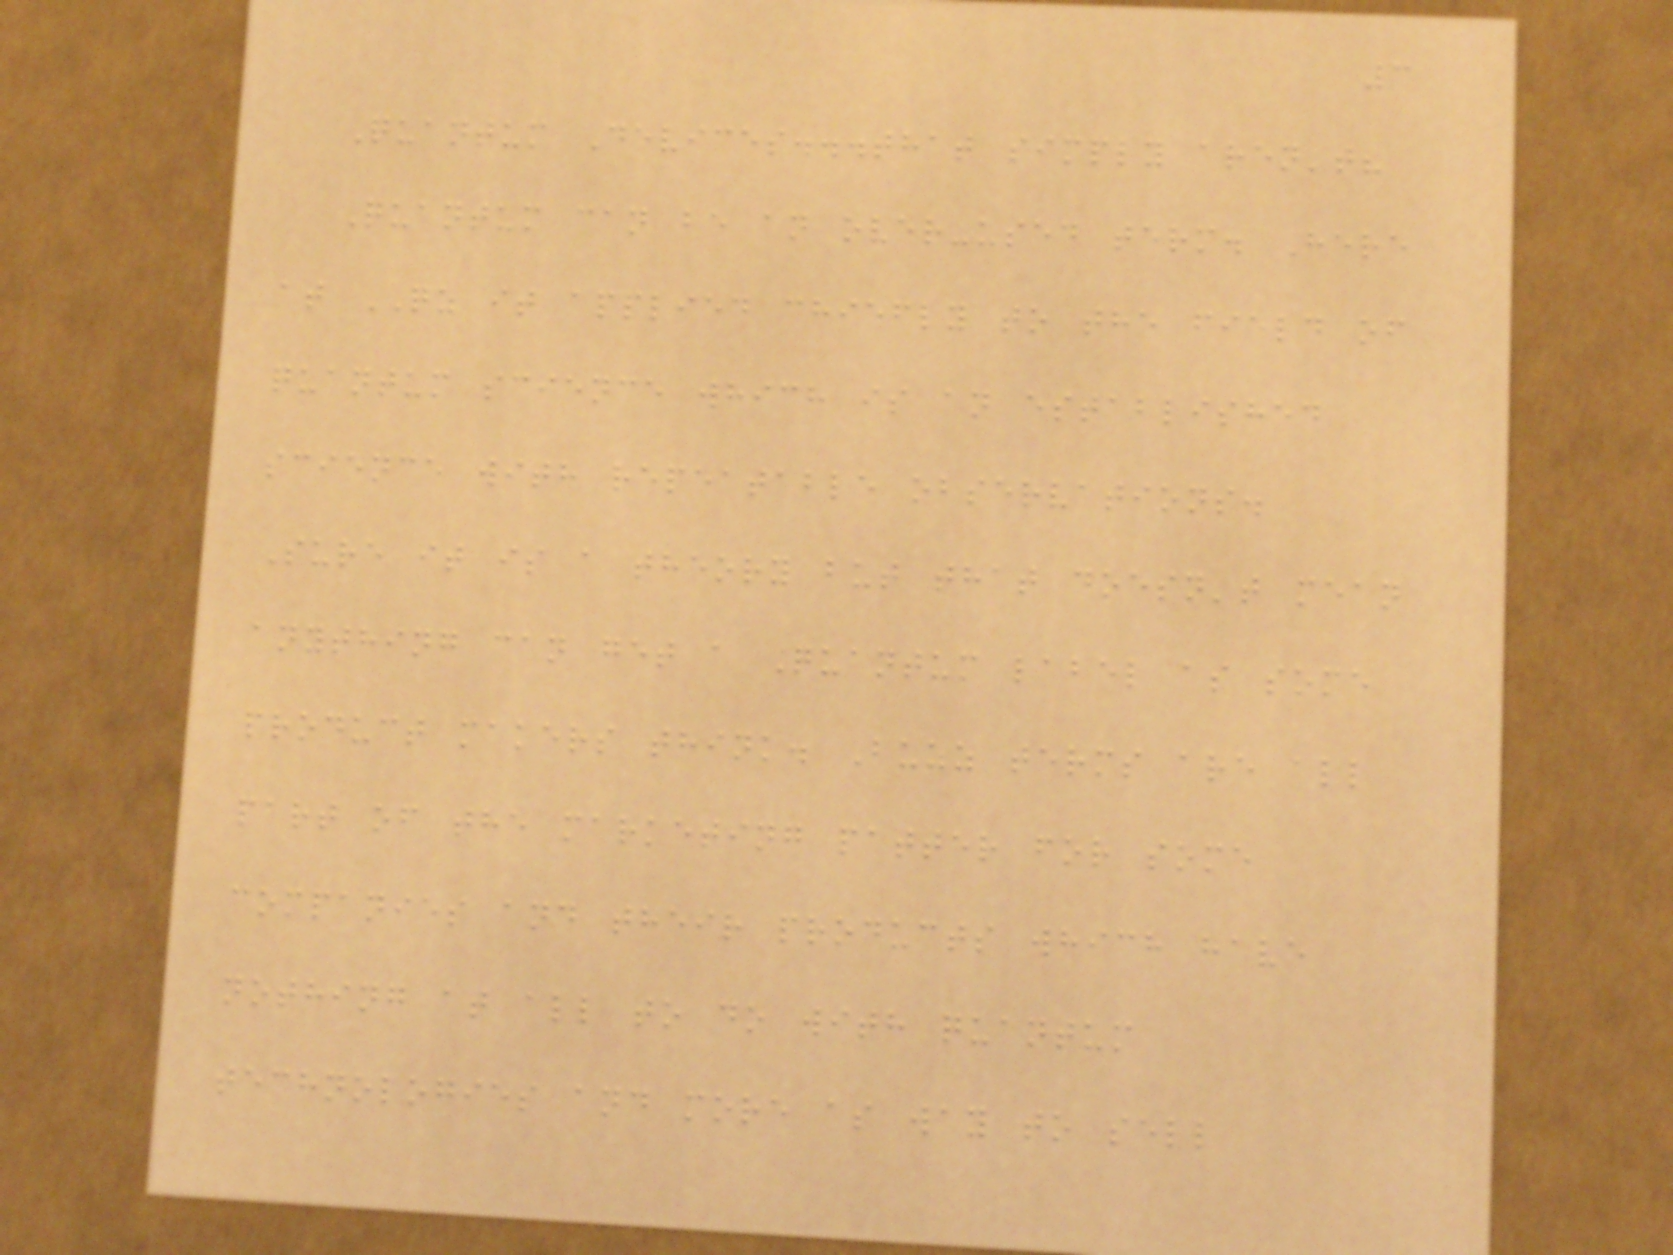3
Quantum Devices...that simply aren't?
Quantum can be an over-used term. Here
at QZ it applied chiefly to the field of
quantum science which is an established
science with repeatable observations.
Sure it is a theory but that doesn't mean
anything can get a Quantum label as some
product makers think. Buzz terms are all
part of the marketing patter for some
companies and their products which have
nothing at all to do with quantum
technologies and more as way to sell
